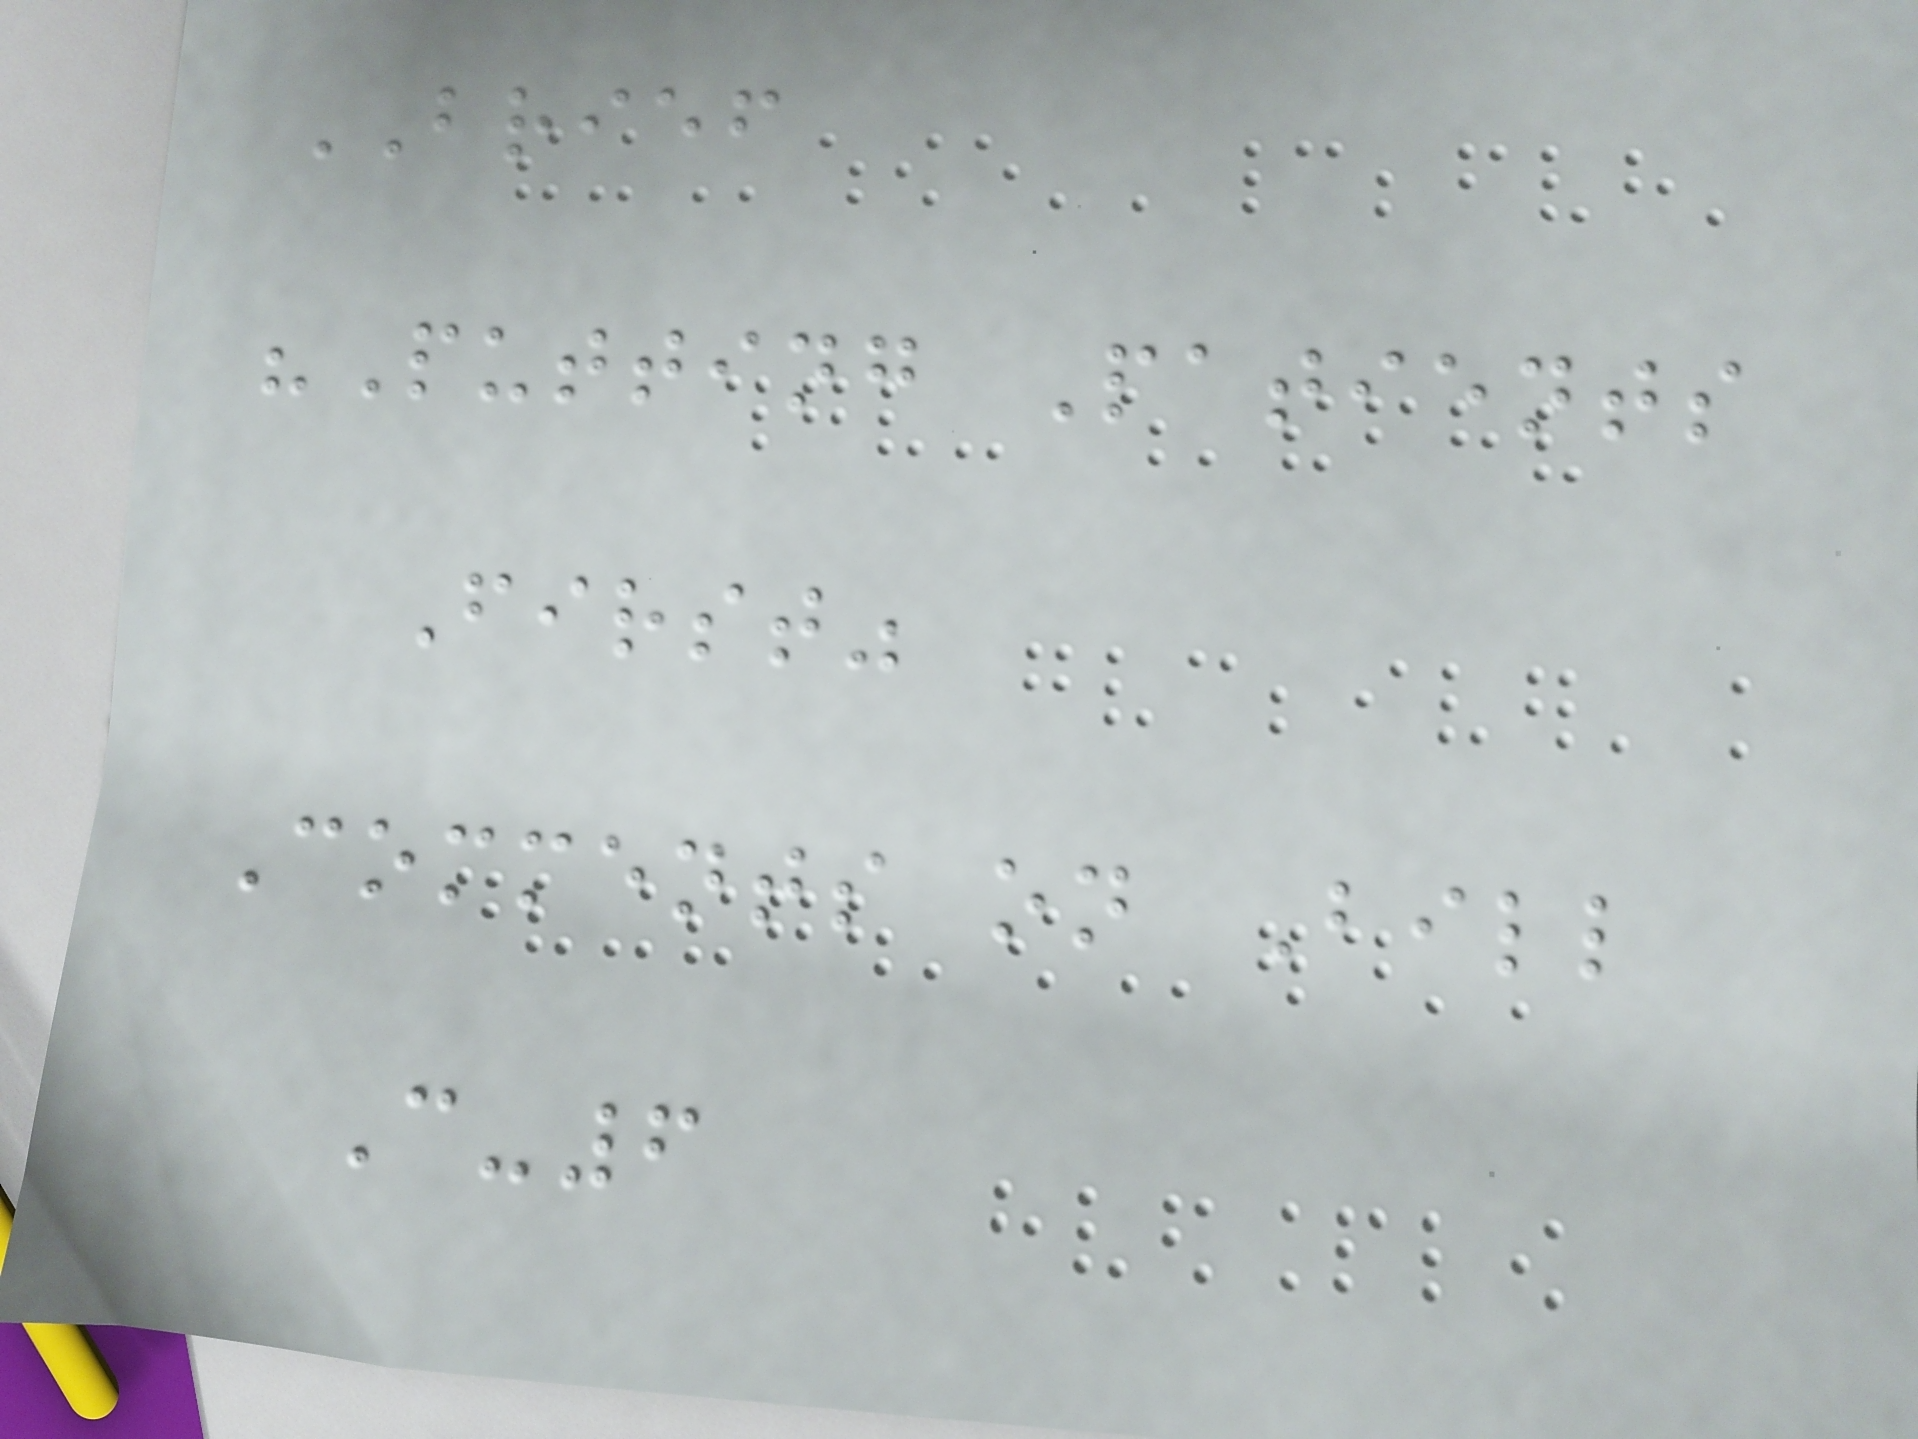BRIEF
"Putting Patients
First"
Comments on Bill
C-6
